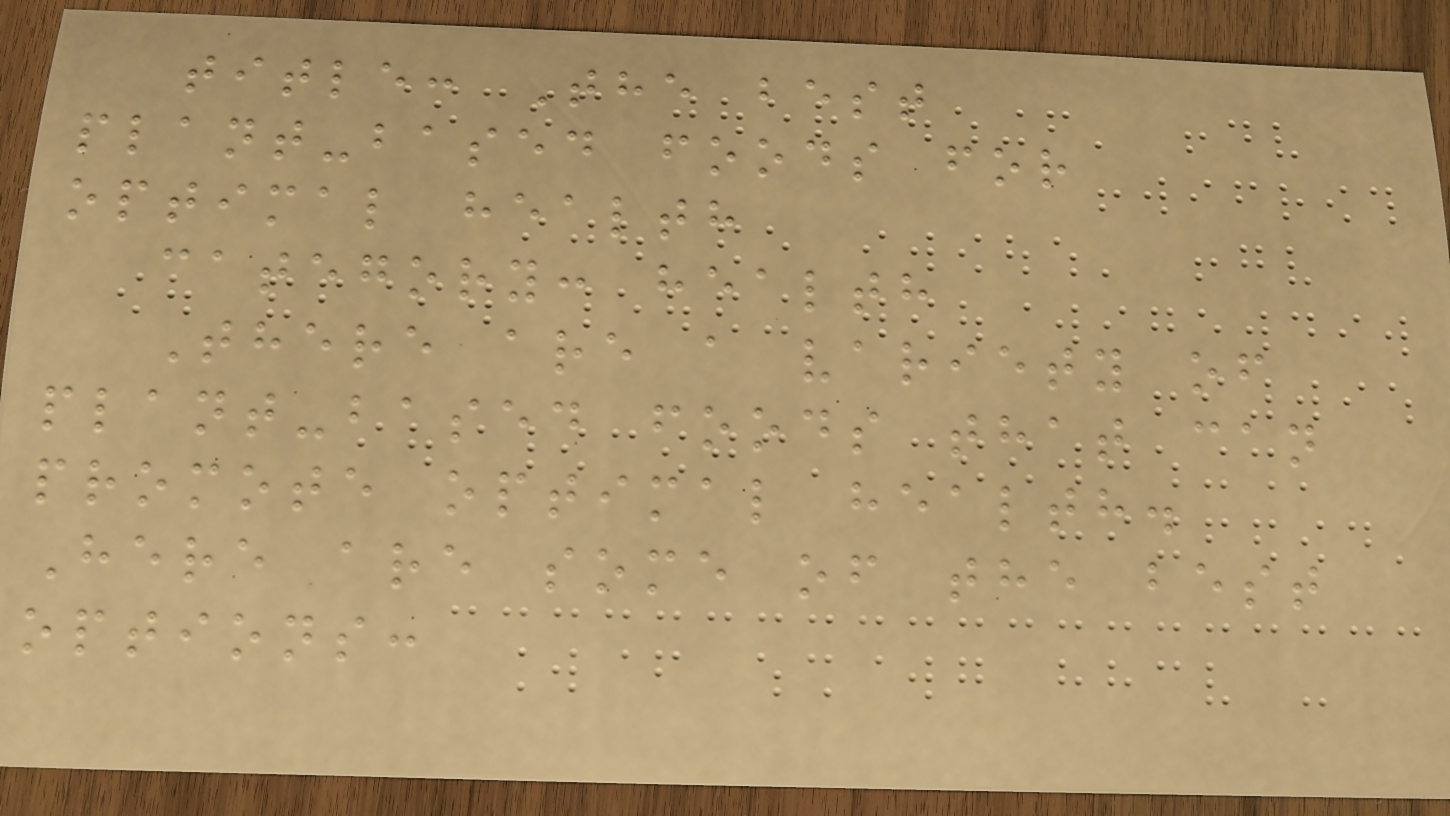title: The best
plant-based foods for
optimal health
category: health
There are a variety of
plant-based foods that can
promote optimal health.
Here are some of the best
options:
